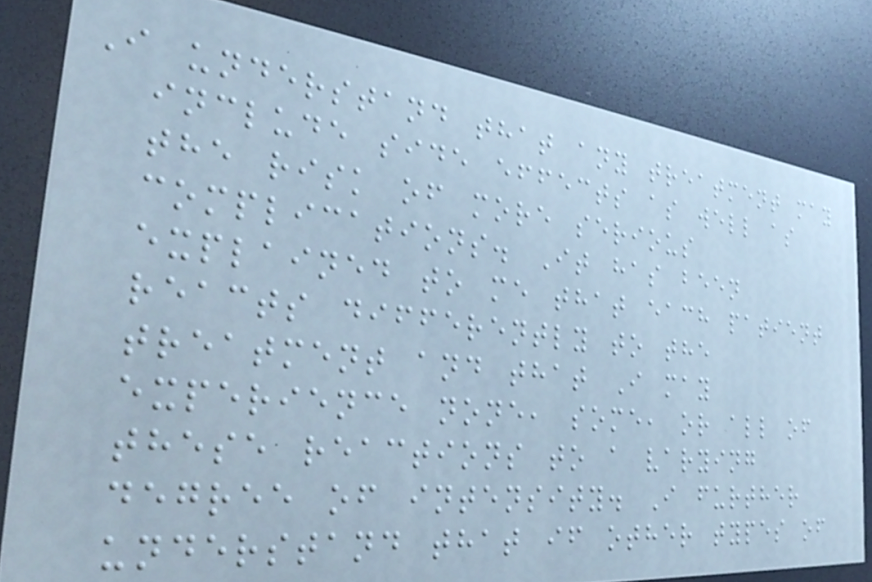I understand that any treatment may
include side effects as well as
the risk of more serious
complications. It has been
explained to me that each patient
reacts differently to the
treatment and that I may
experience none, some, or all of
these reactions to a varying
degree of intensity. I further
understand that if other types of
